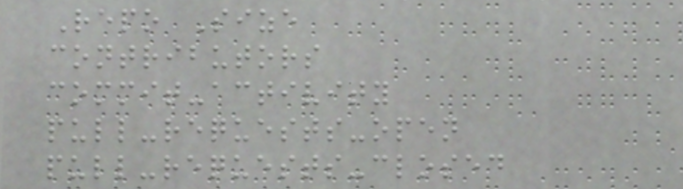Repo Size
contributors
commit-activity
pull-requests-open
pull-requests-closed
